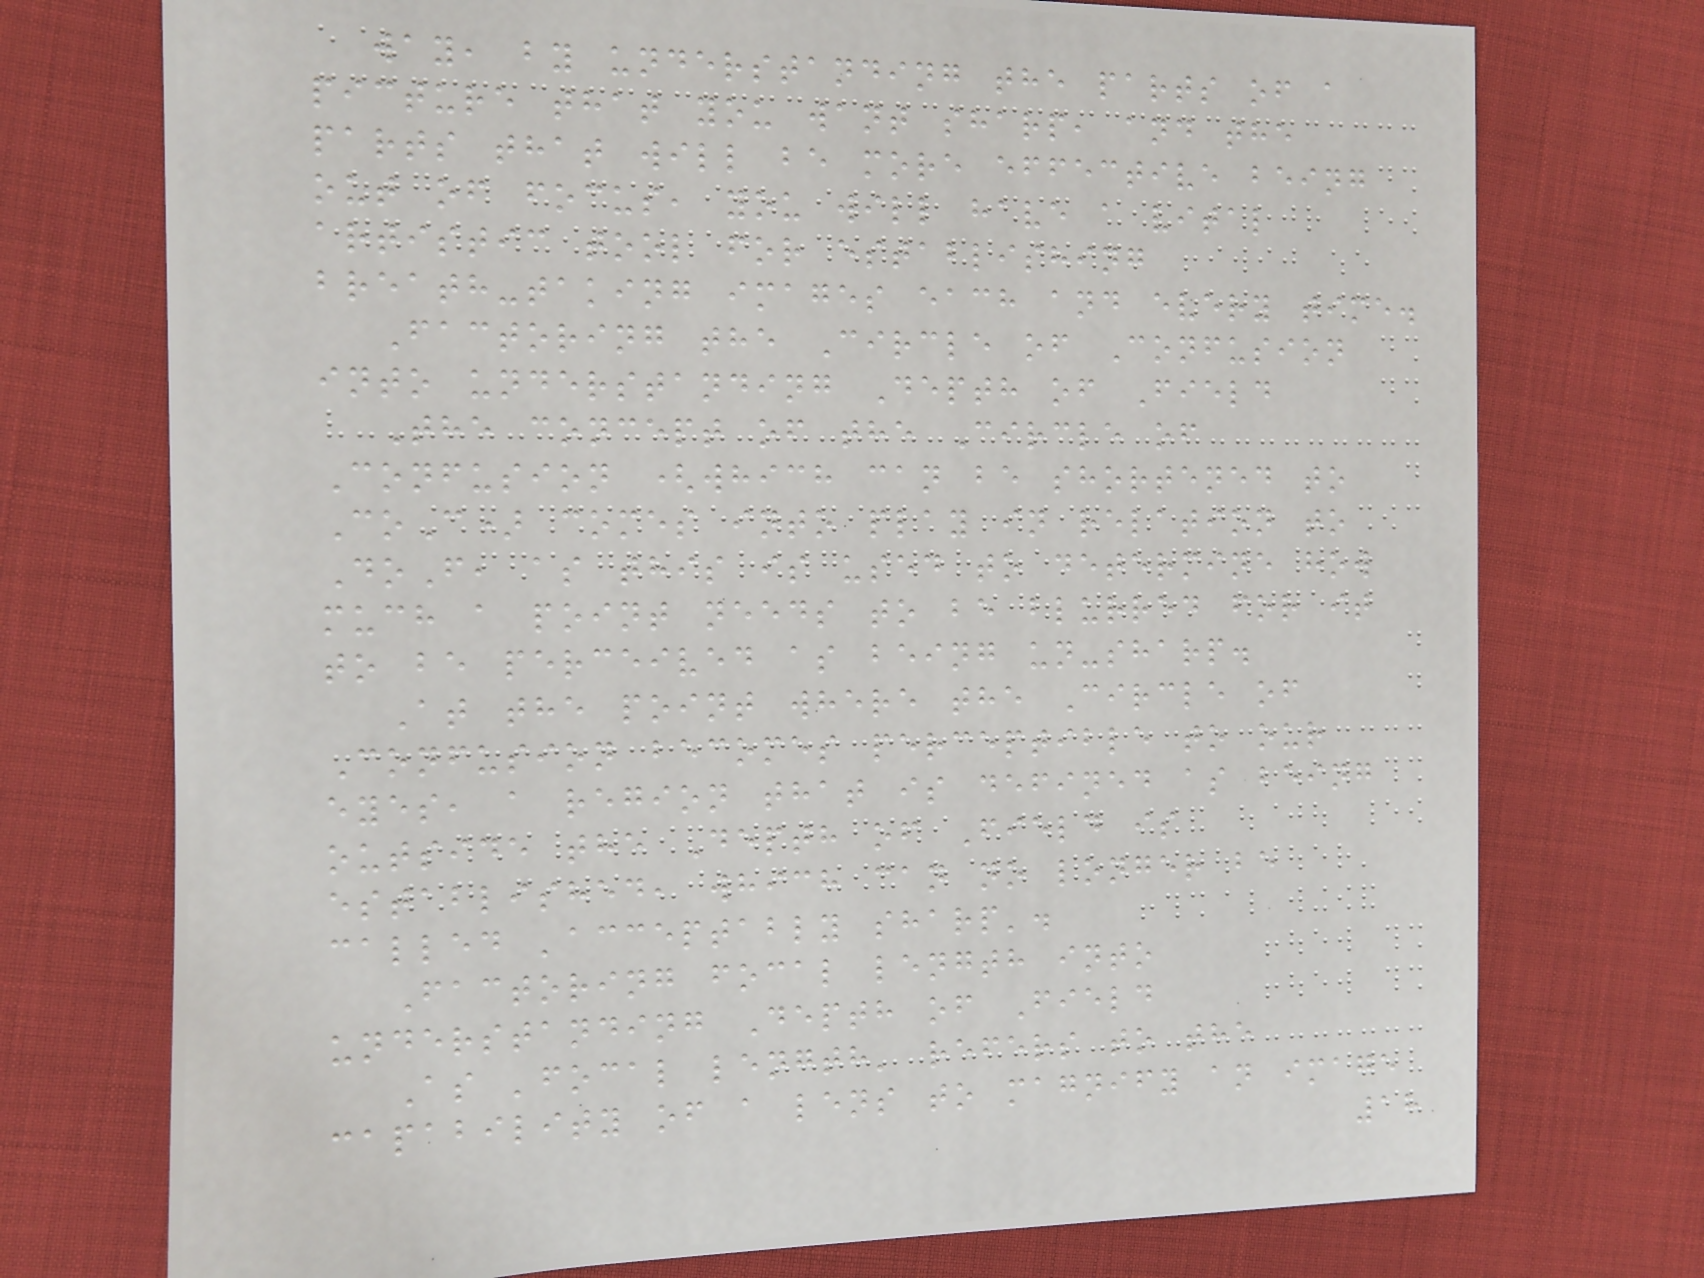way, by understanding the parts of a
picture that you want sharp, and the
parts that will be more effective being
out of focus, you will have a vital
artistic tool for establishing
breath-taking images each and every time.
Factoring the Circle of Confusion
into understanding Depth of Field
The concept of the Circle of
Confusion (which can be shortened to
CoC) comes into play in relation to
DoF, as this is used to determine how
much a point needs to be blurred for it
to be perceived as being un-sharp.
At the point where the Circle of
Confusion becomes perceptible to our
eyes, a region that is defined as being
outside the Depth of Field is
established, which can no longer be
called 'acceptably sharp'.
Factoring focal length into
understanding Depth of Field
As 'focal length' refers to the
capability of a lens to magnify an image
18
